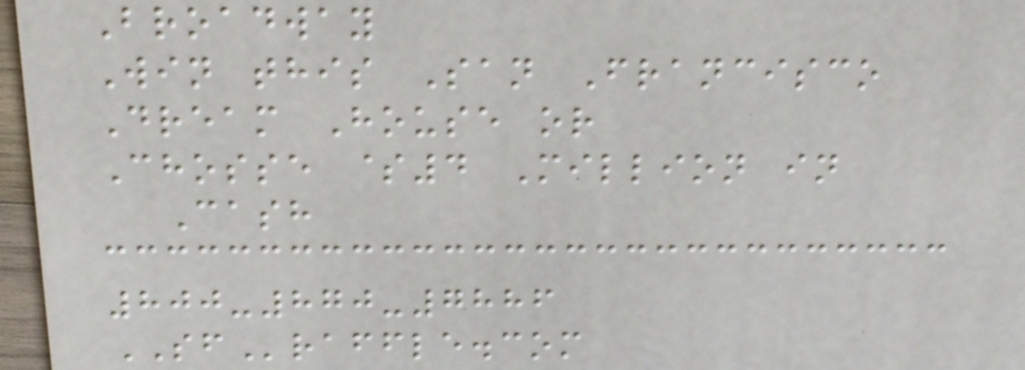Broadway
Win this San Francisco
Dream House or
Chosse $4 Million in
Cash
800-870-7886
SFraffle.com
